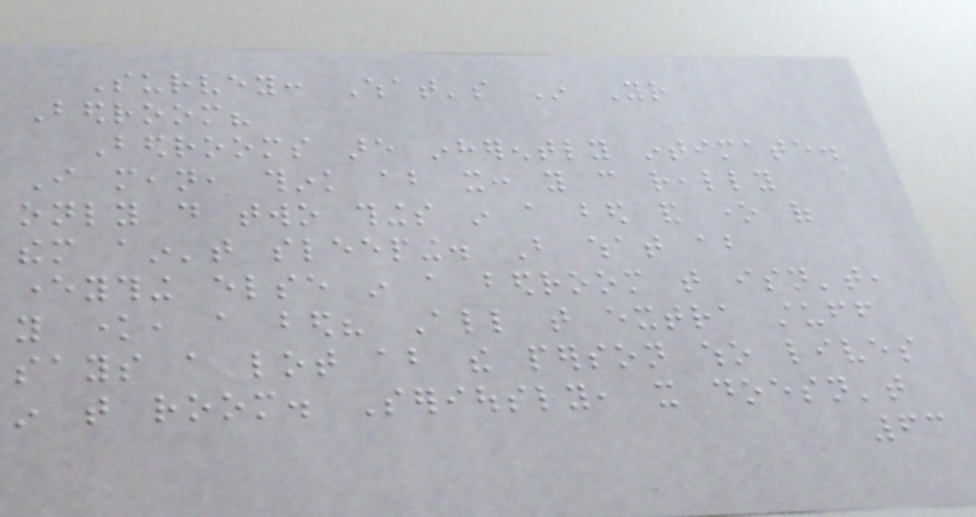Survey: What's In Your
Bedroom?
Bedrooms are inherently intimate.
I mean, think about it: you can really
only do two things in a bed and one of
them ain't sleeping. But what about
everything else in a bedroom that isn't,
you know, a bed? All that extra stuff
says a lot about the person who lives
in that room. Seriously, it doesn't
63
